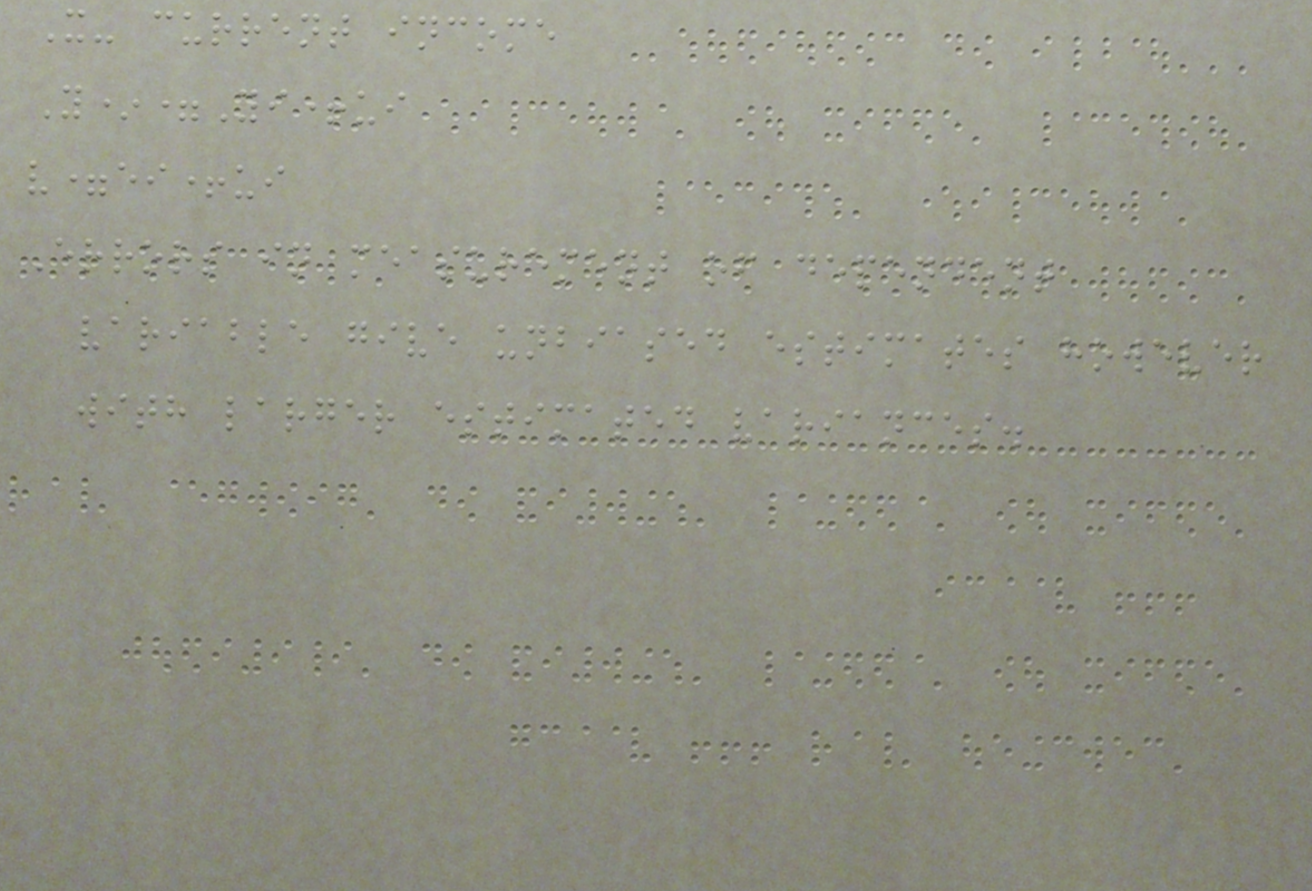X- current income
Y*=Yi+ui
v=ei+ui
Errors in measurement of dependent
variable give unbiased estimates however
with larger estimated variances.
